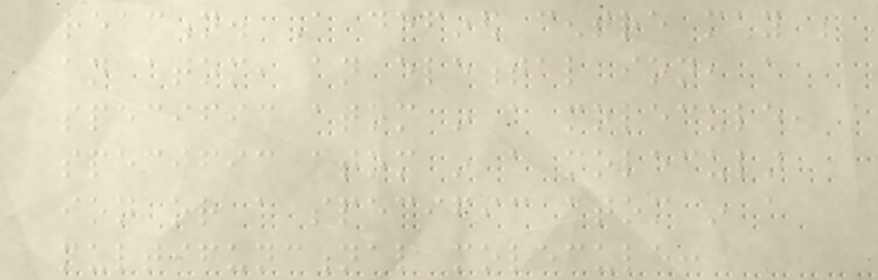reaction. A defined centre may be
an atom, an elemental ion, a
specific atom in a molecule, a
specific atom in a molecular
ion or a specific atom in a
multifunctional molecule:
